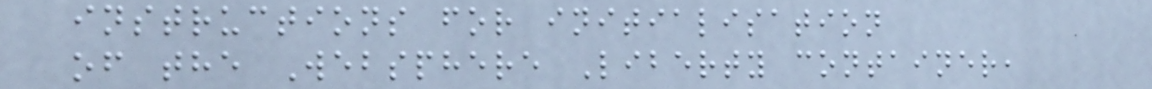instructions for initialisation
of the Websphere Liberty container,
